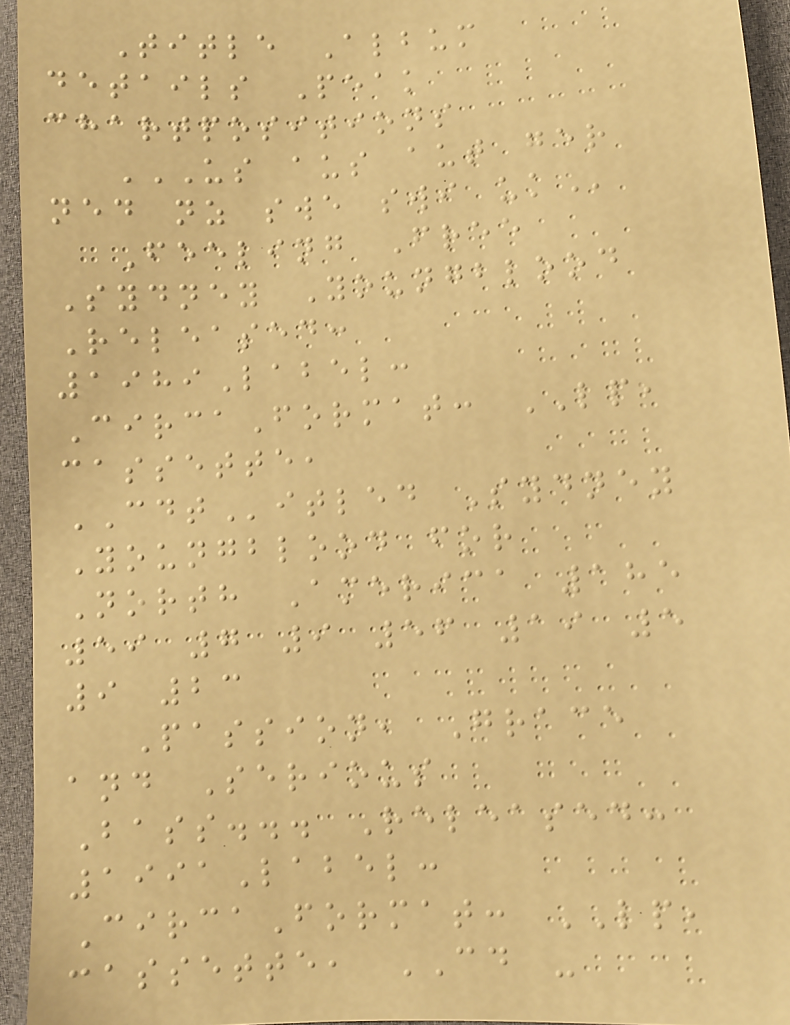Title Album
details Peak
chartpositions
US AUS AUT GER
NED NZ SWE SWI UK
Feeling Free
Sydney Youngblood
Released:
1989Label:
CircaFormat: LP,
cassette,
CDTitled Sydney
Youngblood for
North America 185
59 7 9 56 19 5
9 23
Passion, Grace
and Serious
Bass... Released:
1991Label:
CircaFormat: LP,
cassette, CD -
